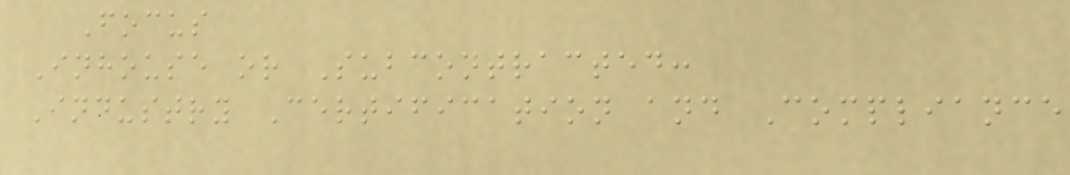Focus
Inhouse or Subcontracted:
Industry Certification and Compliance
